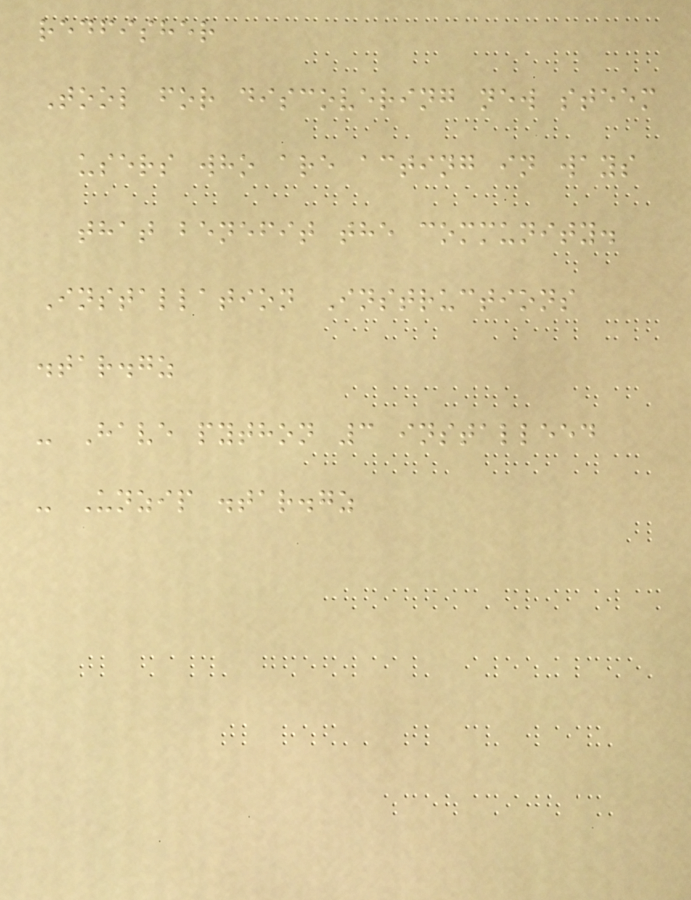redfisher
Tool for discovering new steem
users who are acting in ways
that benefit the community.
Installation Instructions
.tar.gz
- Have python 3 installeed
- Unzip .tar.gz
